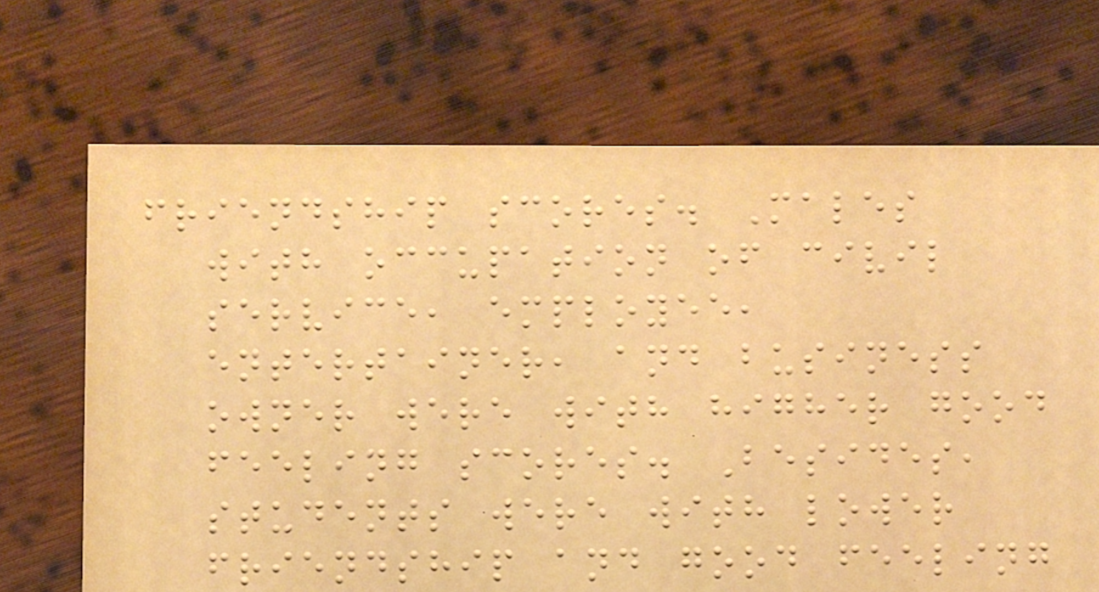friendship scores. Males
with occupation of civil
service, employee,
entertainer, and business
owner were with higher good
feeling scores. Besides,
students were with lower
friendship and good feeling
